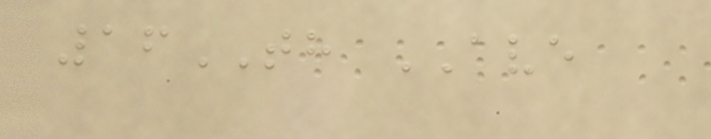16TH AVE
